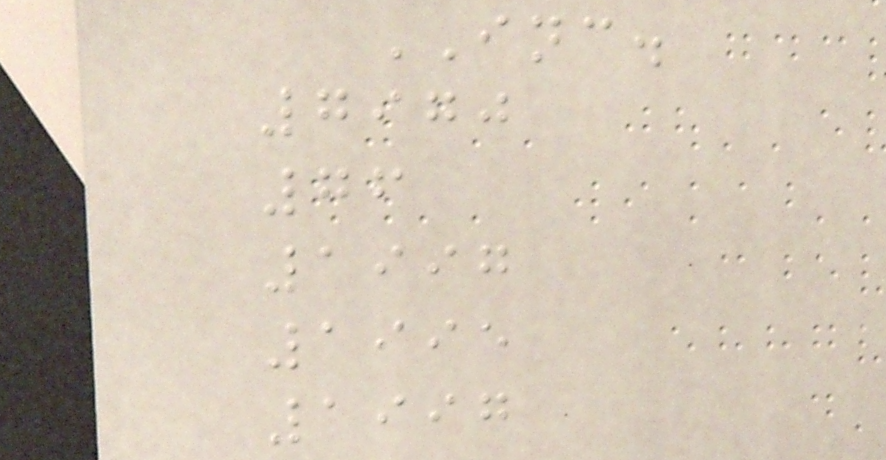INC.
7970
76
1997
1995
1997
